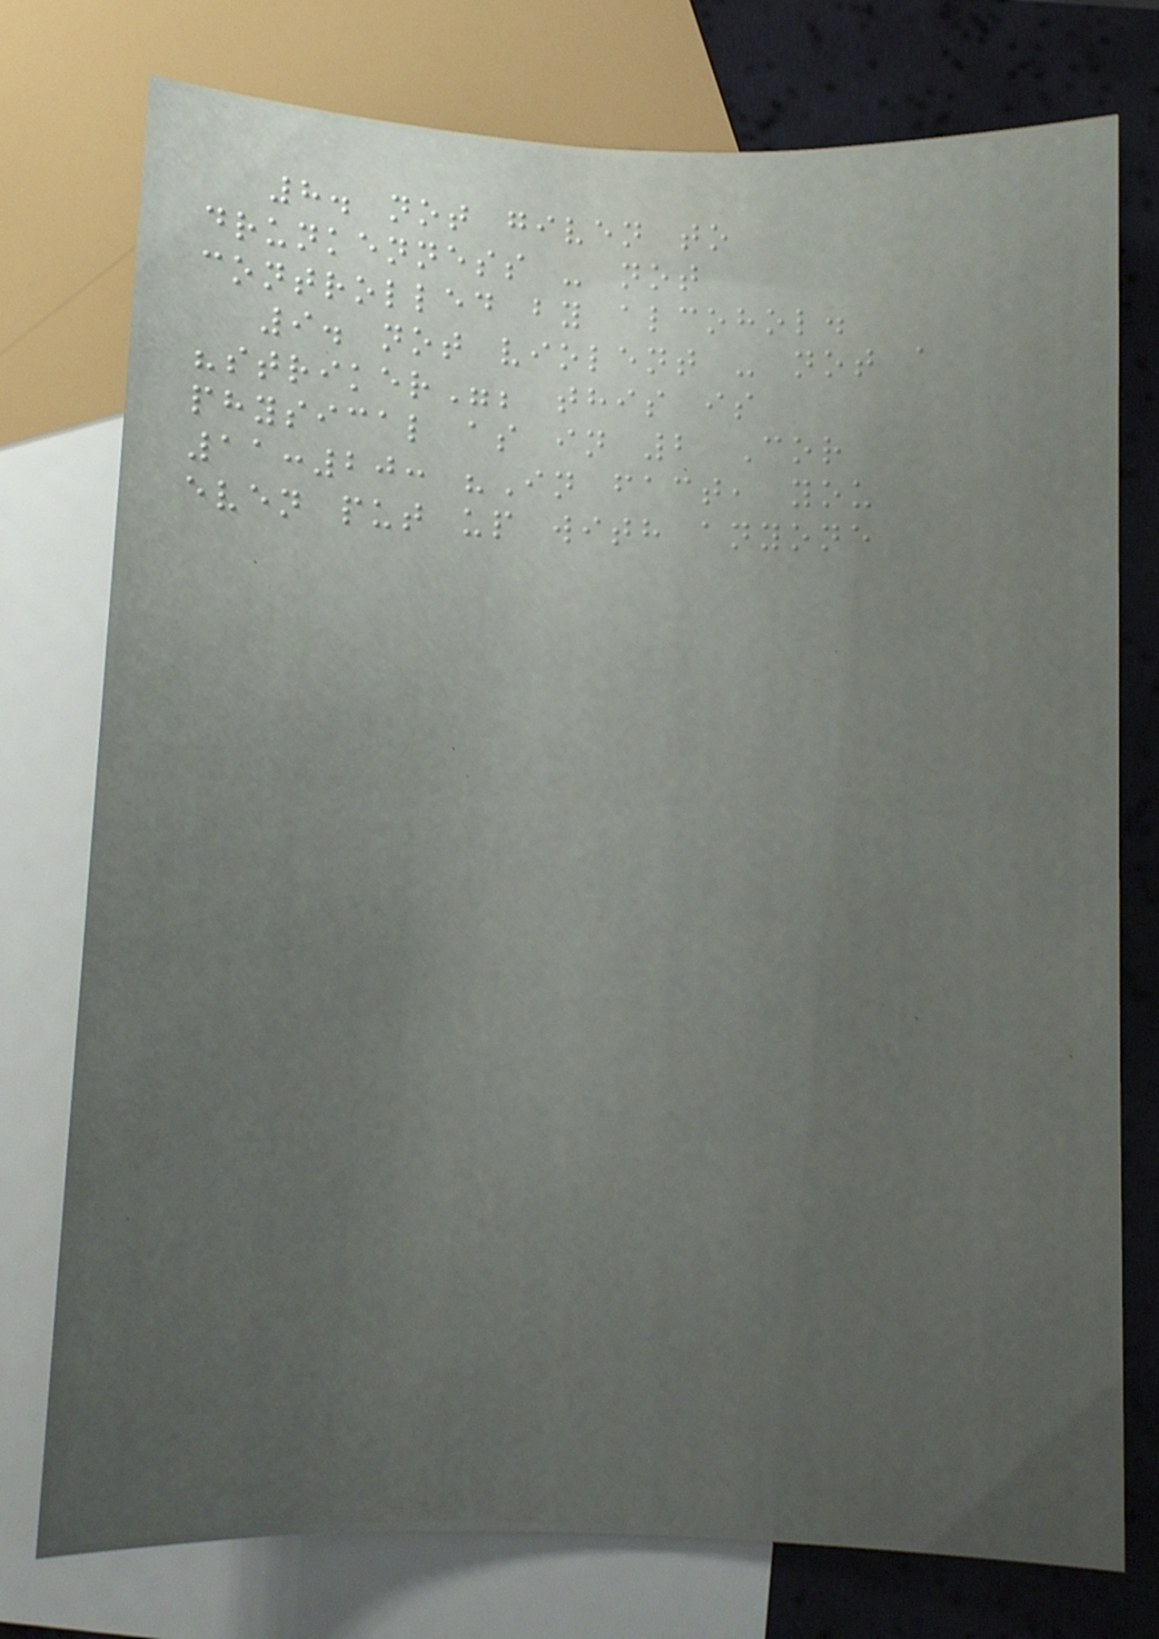8. not given to
drunkenness - not
controlled by alcohol.
9. not violent - not a
"striker"; this is
physical as in 2 Cor
11:20: "In fact, you
even put up with anyone
